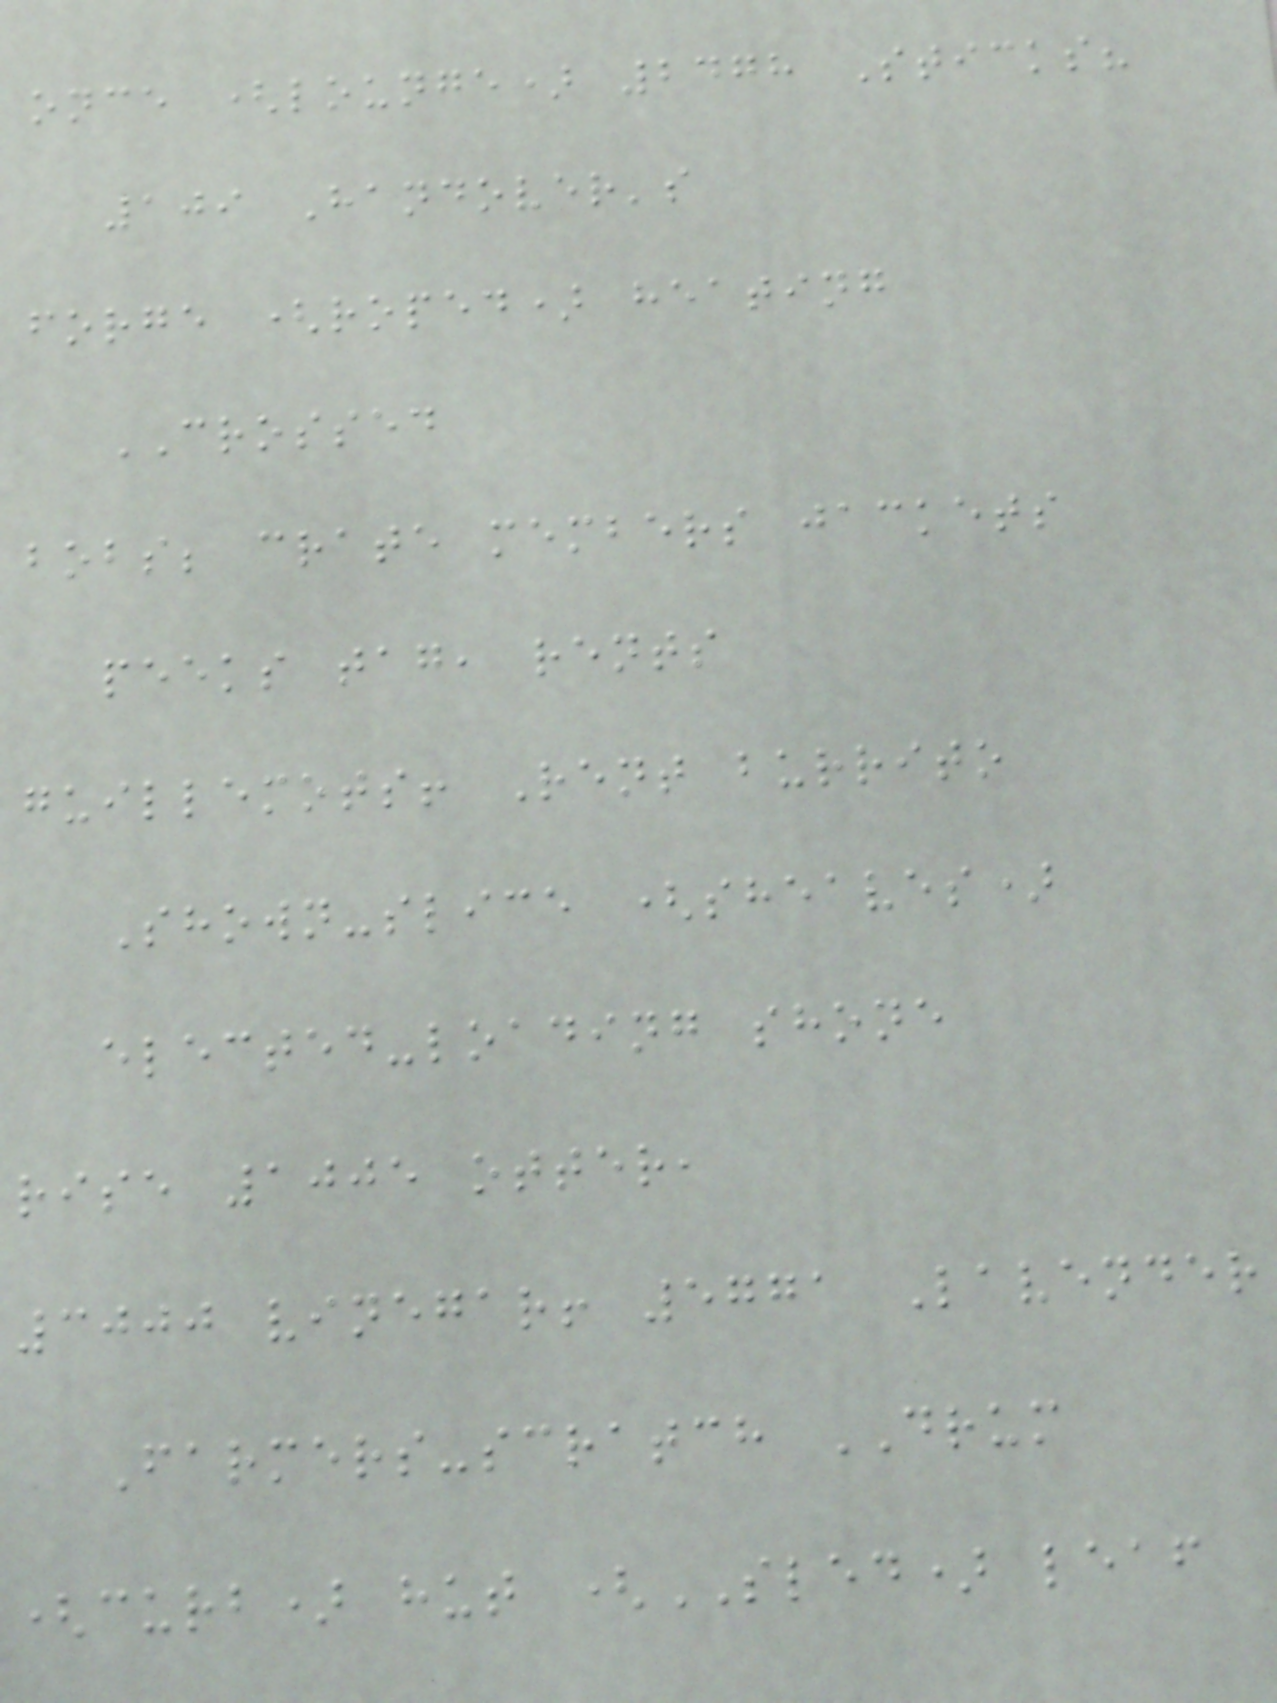once (lounge) 2478 Sticks?
109 Handover's
forge (roped) heating
CROSSED
bobs; crate members jackets
peeks tag, rents
guillemots! Rent burrito
Shown-slice (sheaves)
elected-loading shone
rise 1005 otter,
3000 vinegar! 5771 Lavender
Farmers-scratch DRUM
(curb) hut (SLED) leaf
